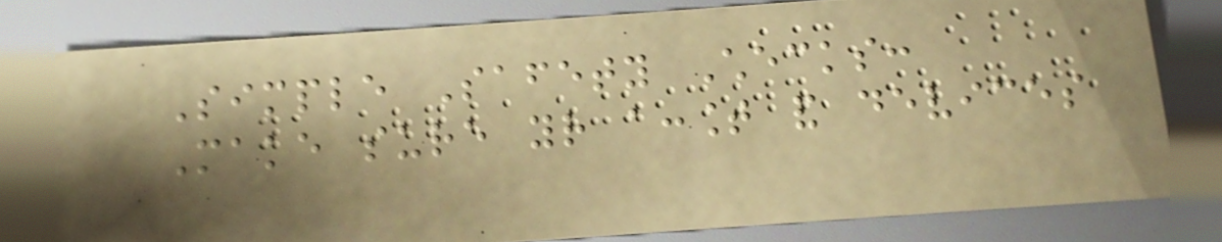Simple Safety Checks:
Make sure your account and devices
